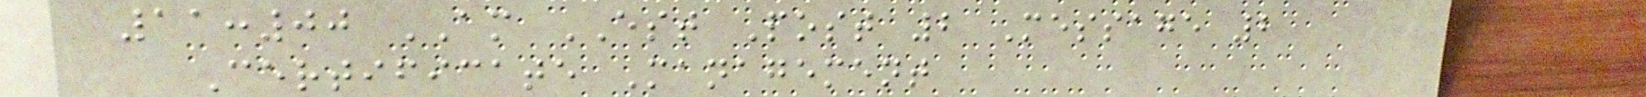11:00 AM EST Post 2 Message 2
Certificate Management
